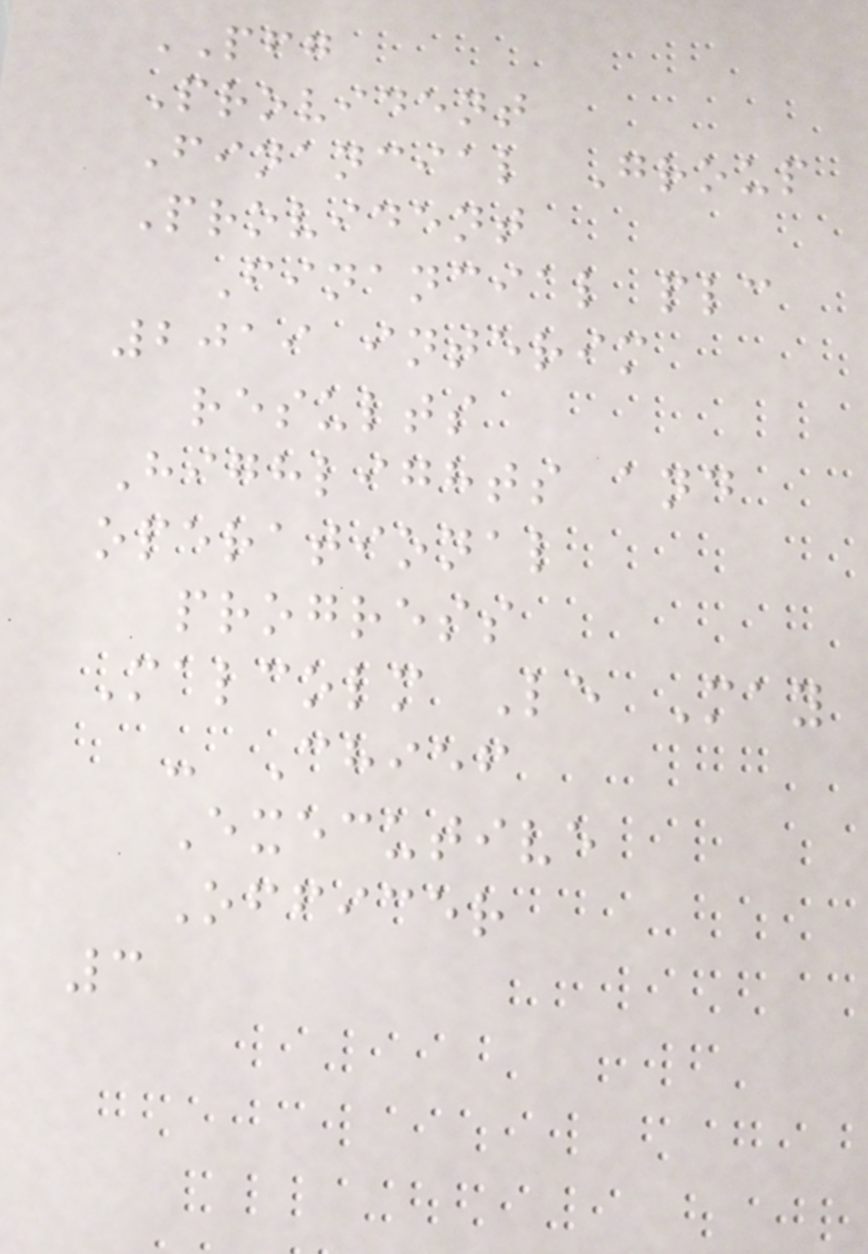PFG
Provident
Financial Group
Provident
Financial plc
2019 interim
results
Highlights and
operational
progress
Malcolm Le May
- Chief
Executive
Officer
3
